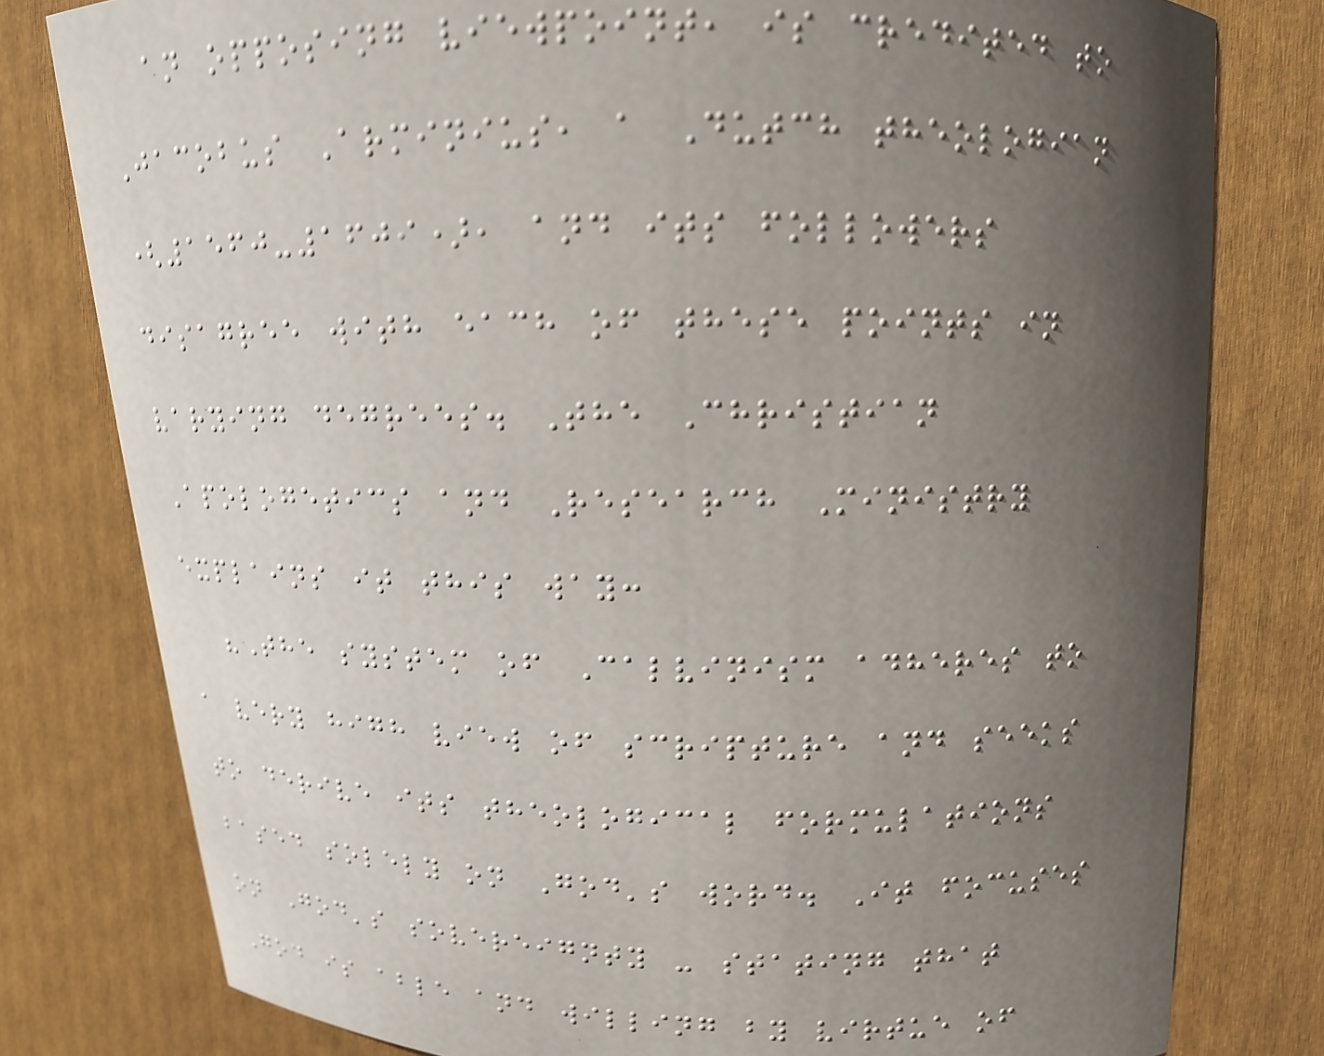an opposing viewpoint, is credited to
Jacobus Arminius, a Dutch theologian
(1560-1609), and its followers
disagree with each of these points in
varying degrees. The Christian
Apologetics and Research Ministry
explains it this way:
"The system of Calvinism adheres to
a very high view of scripture and seeks
to derive its theological formulations
based solely on God's word. It focuses
on God's sovereignty - stating that
God is able and willing by virtue of
